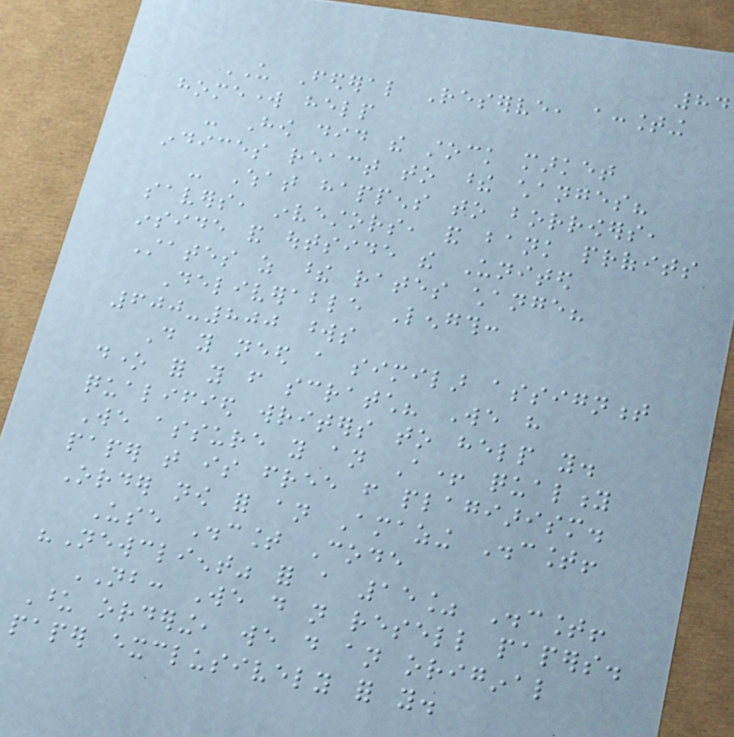84
US Federal Reserve, accounting
homework help
- How did the stock market
indices react to these changes?
- What happens to borrowers,
savers, investors, and bank profits
inside and outside the United
States as these rates change?
Deliverable Length:
600-800 words
Do you need a similar assignment
done for you from scratch? We have
qualified writers to help you.
We assure you an A+ quality
paper that is free from plagiarism.
Order now for an Amazing Discount!
Use Discount Code
"Newclient" for a 15% Discount!
NB: We do not resell papers.
Upon ordering, we do an original
paper exclusively for you.
